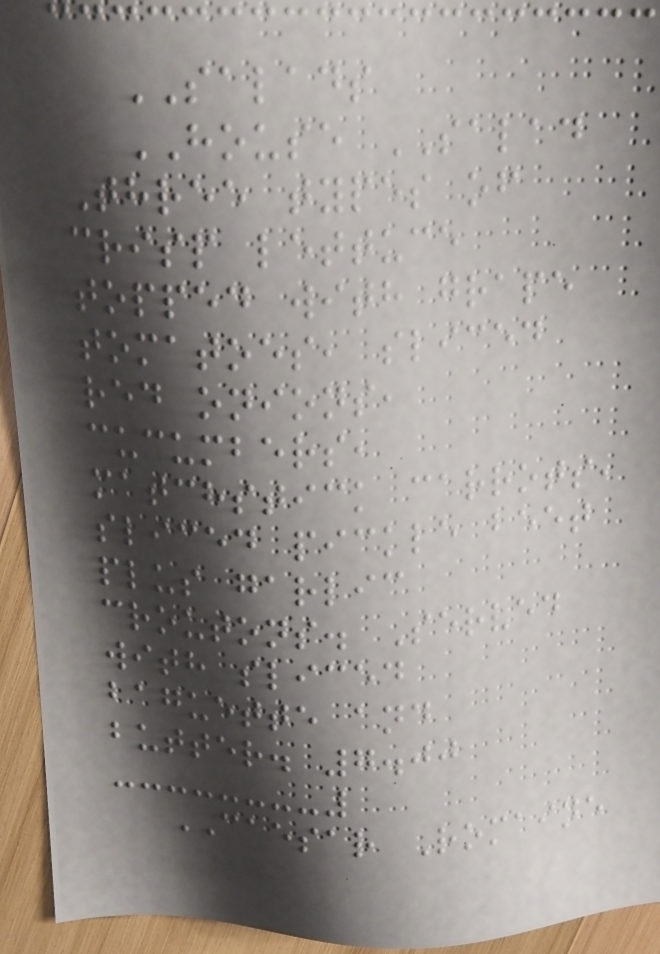SALADS
HOUSE SALAD
Three types of
crisp lettuce
topped with grape
tomatoes, sliced
red onions,
cucumbers,
matchstick carrots,
sliced pickle beet
plus garlic
croutons. Served
with sliced
baguette and
butter. 7.00
CAESAR Romaine
